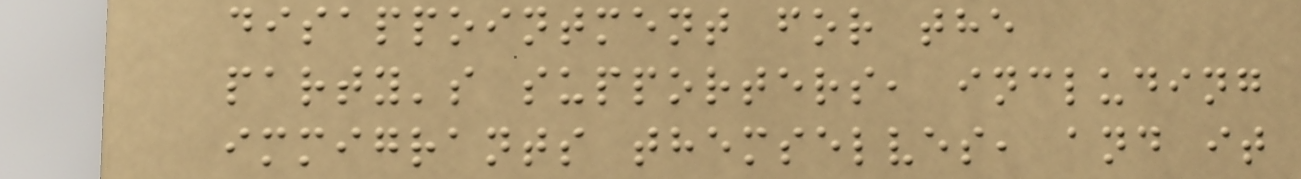disappointment for the
party's supporters, including
immigrants themselves, and it
